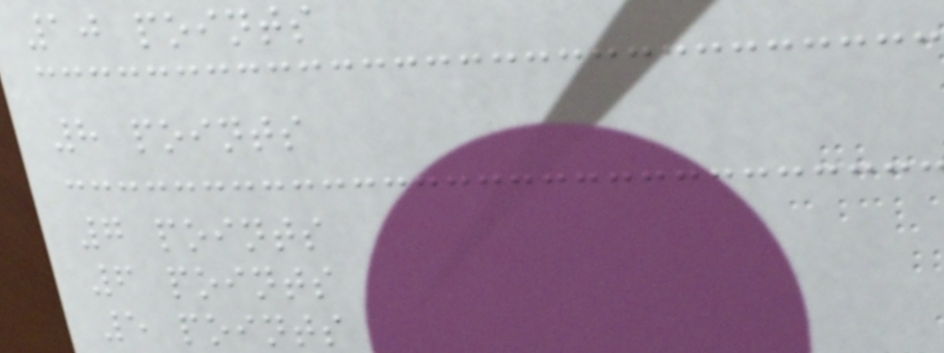10 points
8 points
7 points
6 points
5 points
